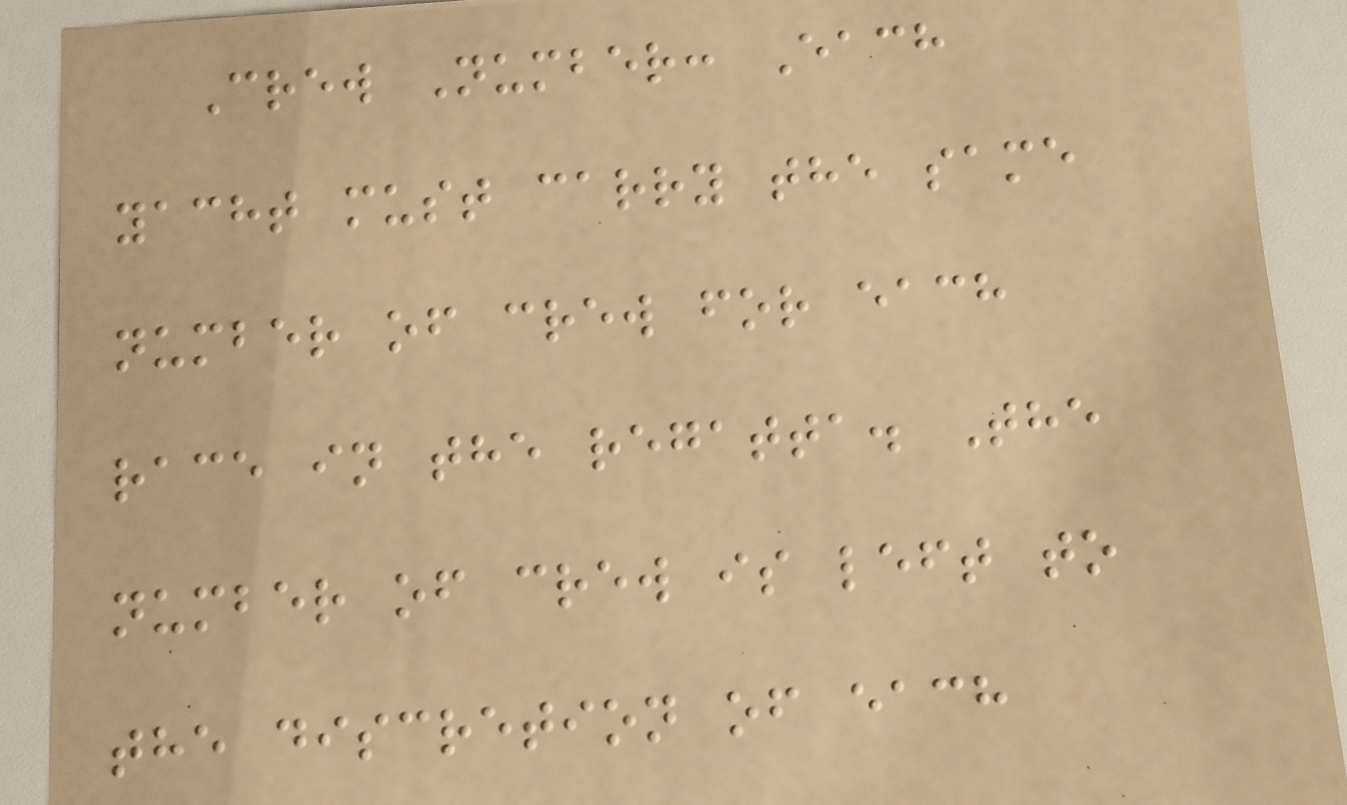Crew Number: Each
yacht must carry the same
number of crew for each
race in the regatta. The
number of crew is left to
the discretion of each
